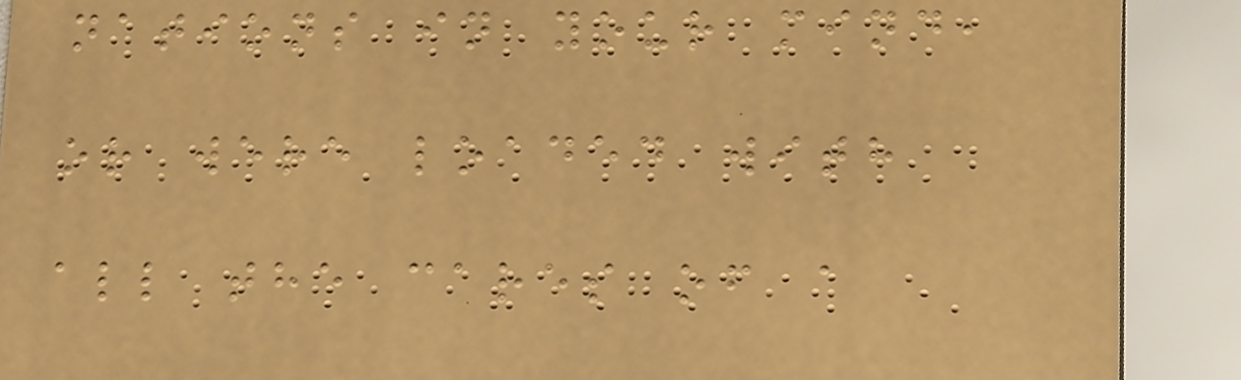nations in your mind,
or were loaded with
all the cares of a
